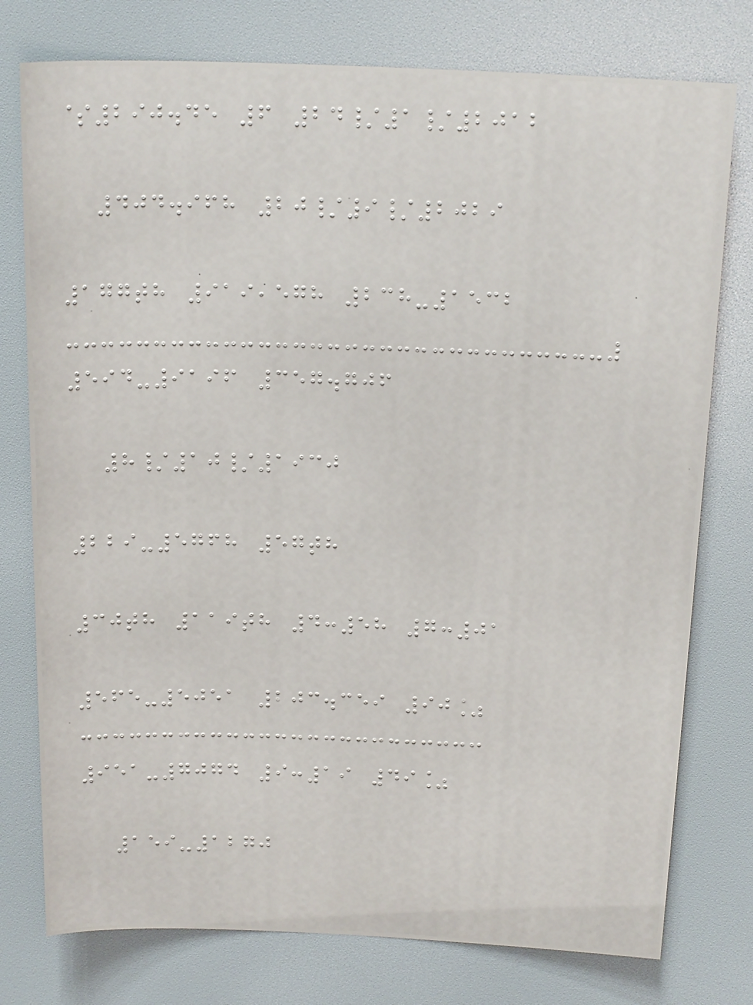$290.45 6 24/1/2012
404.968 20/9/2029
177th 919,578 238-1532
594-9196 357.706
8/10/1930
229-5768 57th
30th 119th 4:58 7:01
565-5051 203.359 90%
951-7074 9:19 49%
159-1270
